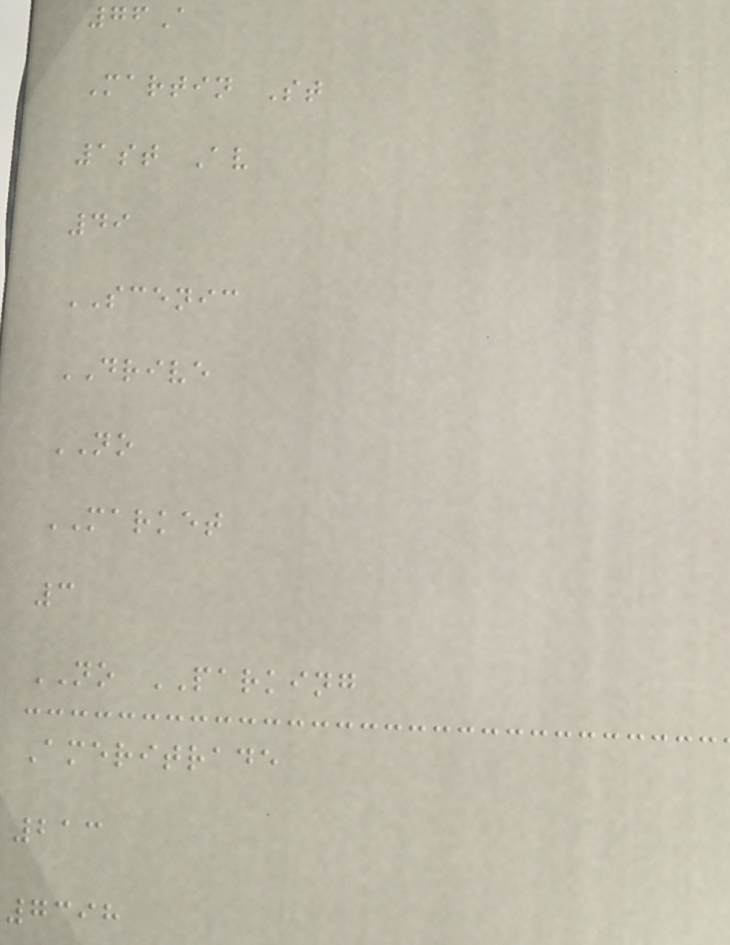76A
Martin St
1st Av
49
SCENIC
DRIVE
NO
MARKET
3
NO PARKING
Ameritrade
213
7398
